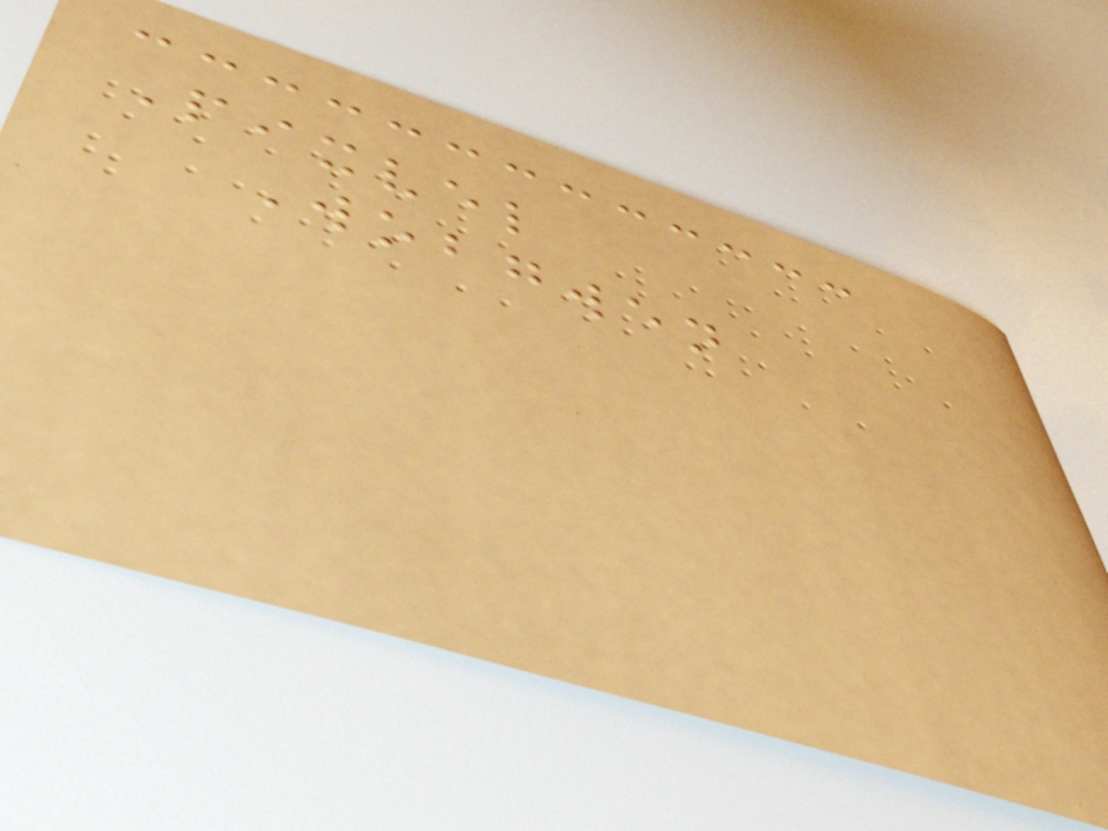Pixvel
Wobgwen
